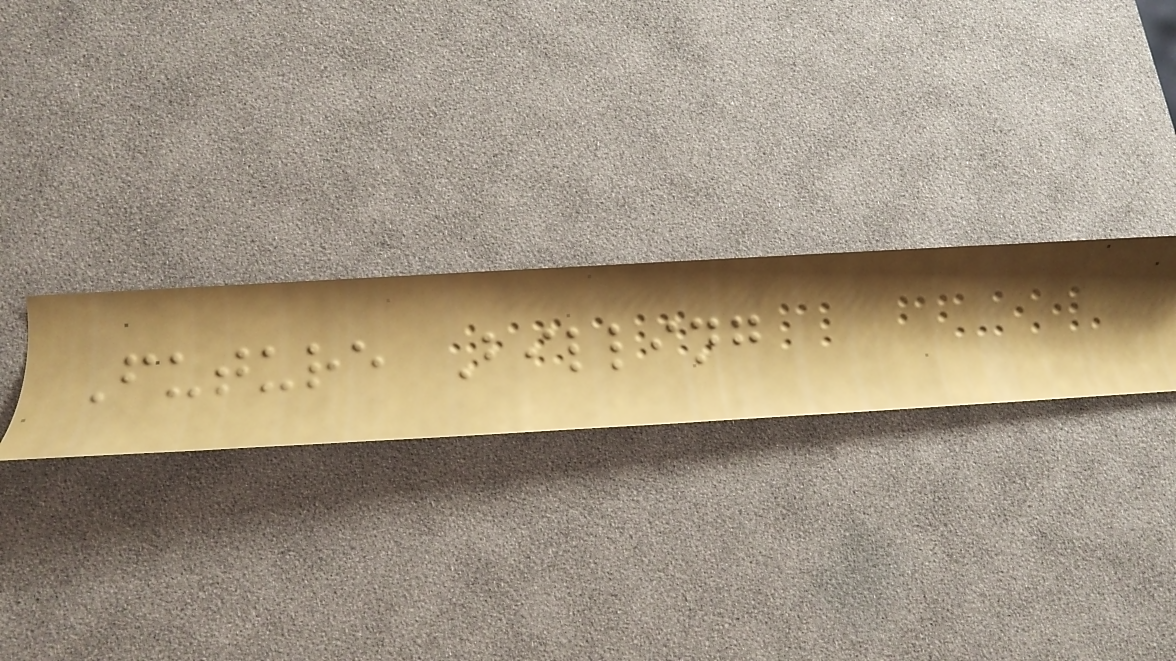Future Billing
